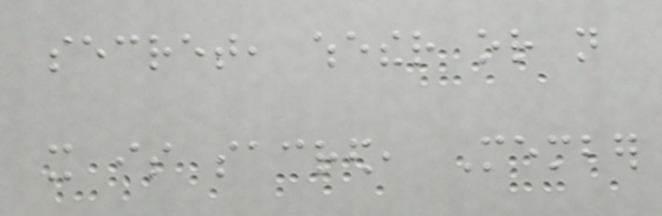secret, whether or not
it is sacred, Member
